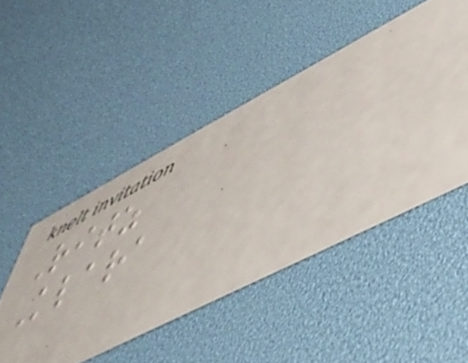Ritz
Klara
